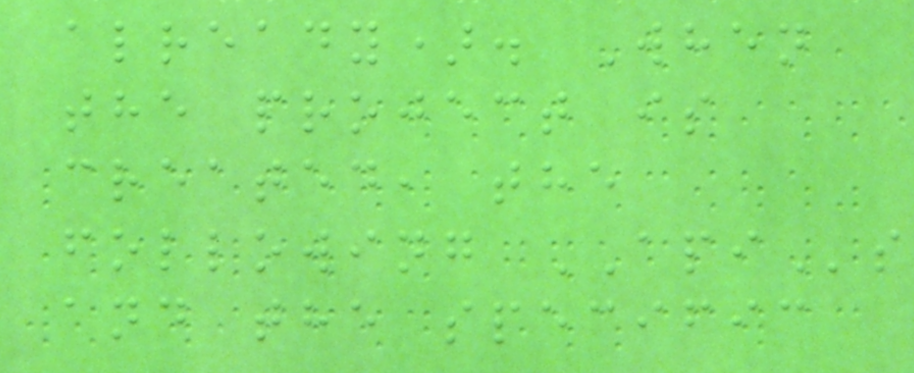already). When
the project is
created, the
following APIs
and the specific
